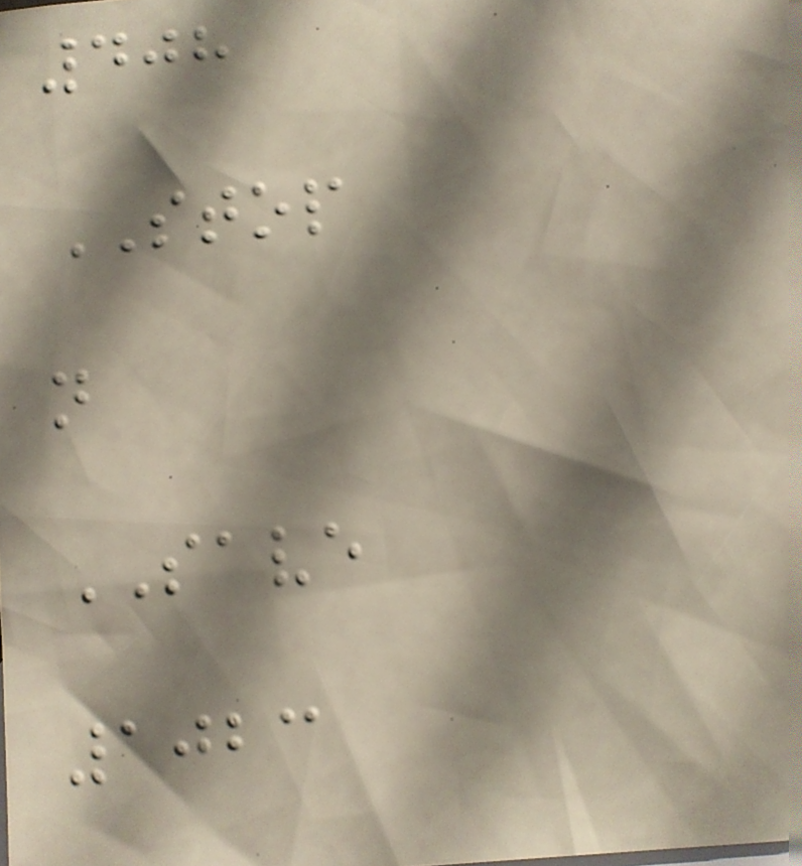408
STOP
n
SAVE
1023
